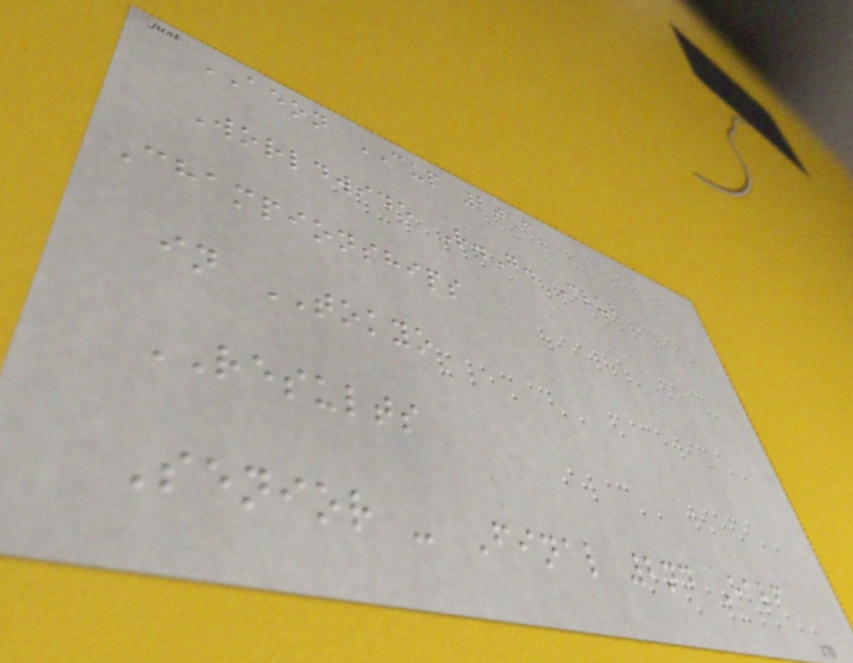AEON CUP 2016
Worldwide R.G. Club
Championships
in TOKYO
RESULTS
Senior - Final 2nd Half
